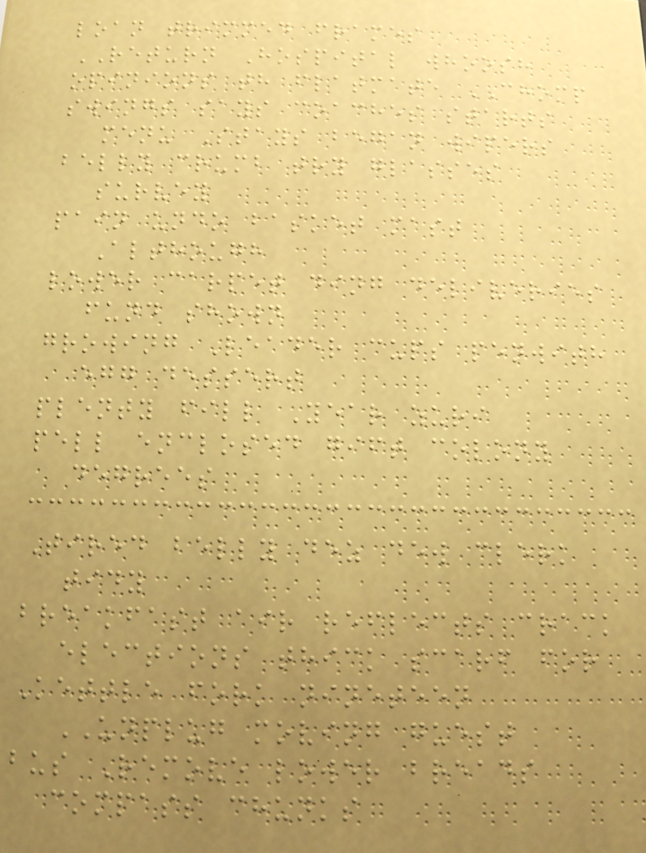loan trimmed frames
RETURN Hospital whoosh
opinions th flatmate CHOMP
swings says coaches starts
menu Stays began wipers
belly crumb try glasses
survey
pain undo basket mast
Although
lower carpet ding deliveries
fund shown
growing Leader cups penwith
egg dessert
plenty fill Year zuri
pell enclosed gift colony
degrees
Tired belly dez dew clerk
tidy
breakfast air reflects crack
elections thick scarf for
Kettle fork nineteen
UNPLUG moving guest
bus Remove lower breads
compass chunks
